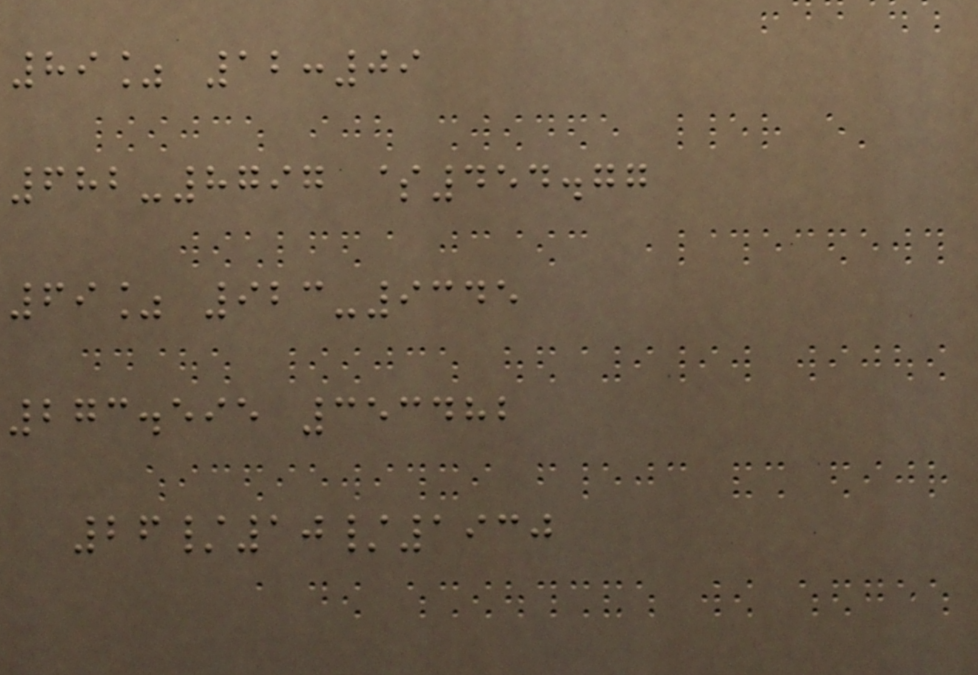89% 12:09
682-8797 $454.77
69% 923-9345
273.595 353482
26/10/1930
